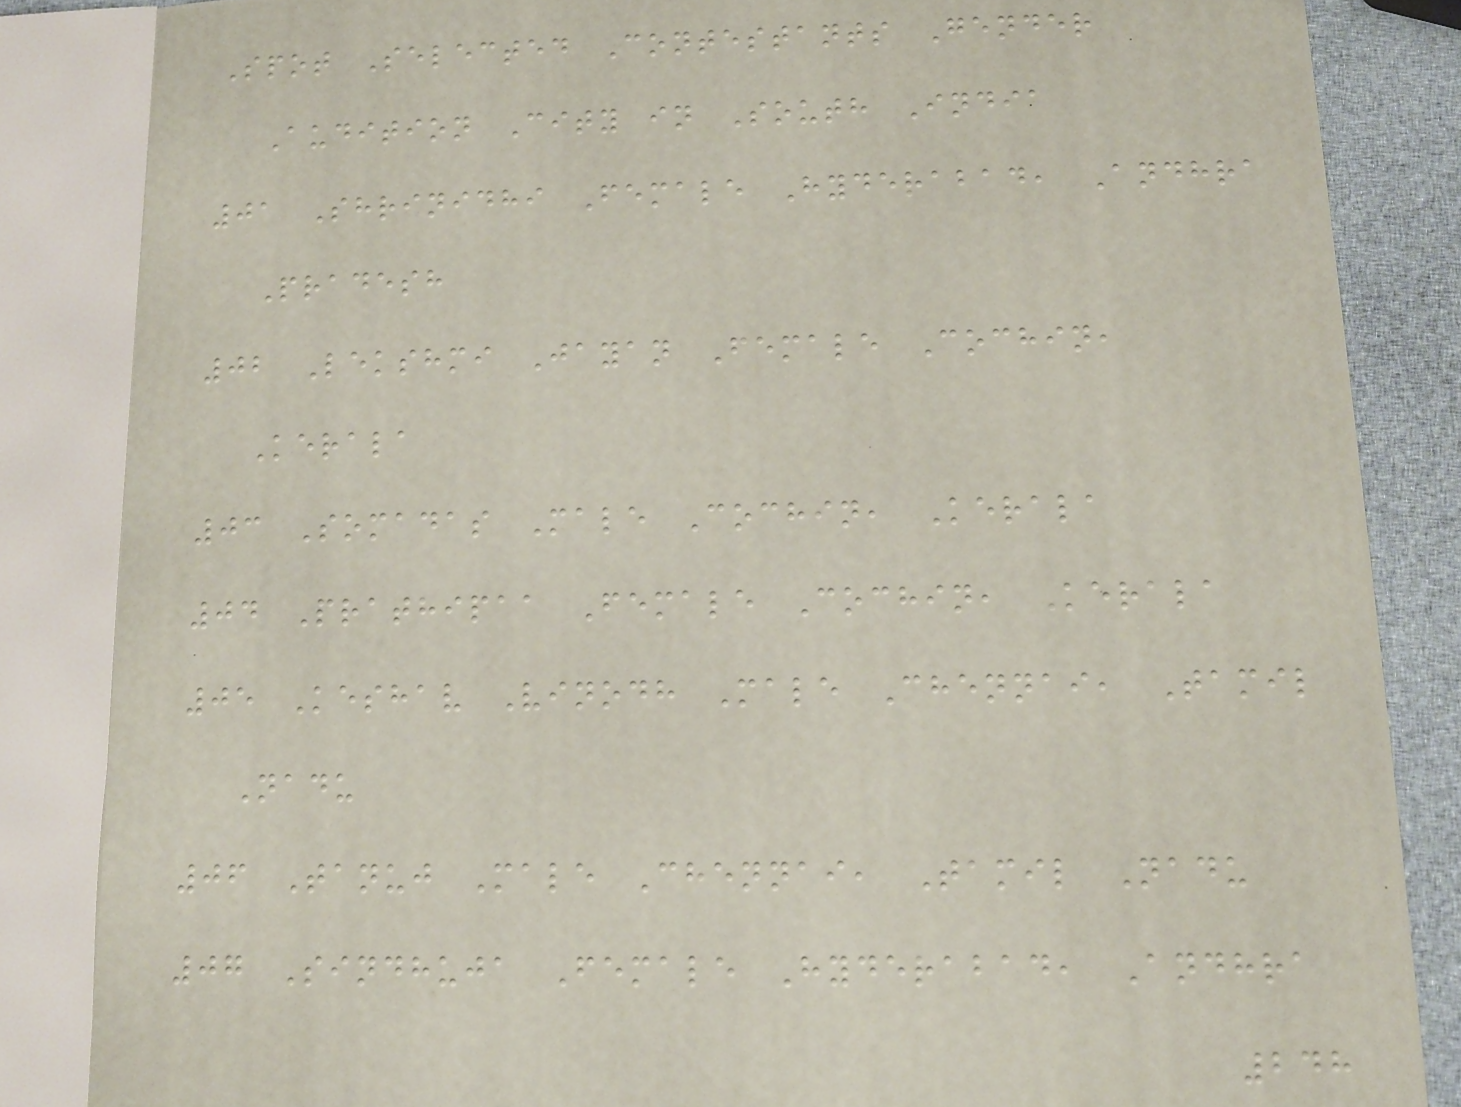Spot Selected Contestants Gender
Audition City in South India
01 Shrinidhi Female Hyderabad, Andhra
Pradesh
02 Lekshmi Jayan Female Cochin,
Kerala
03 Somadas Male Cochin, Kerala
04 Prathipaa Female Cochin, Kerala
05 Keshav Vinodh Male Chennai, Tamil
Nadu
06 Tanuj Male Chennai, Tamil Nadu
07 Sindhuja Female Hyderabad, Andhra
248
